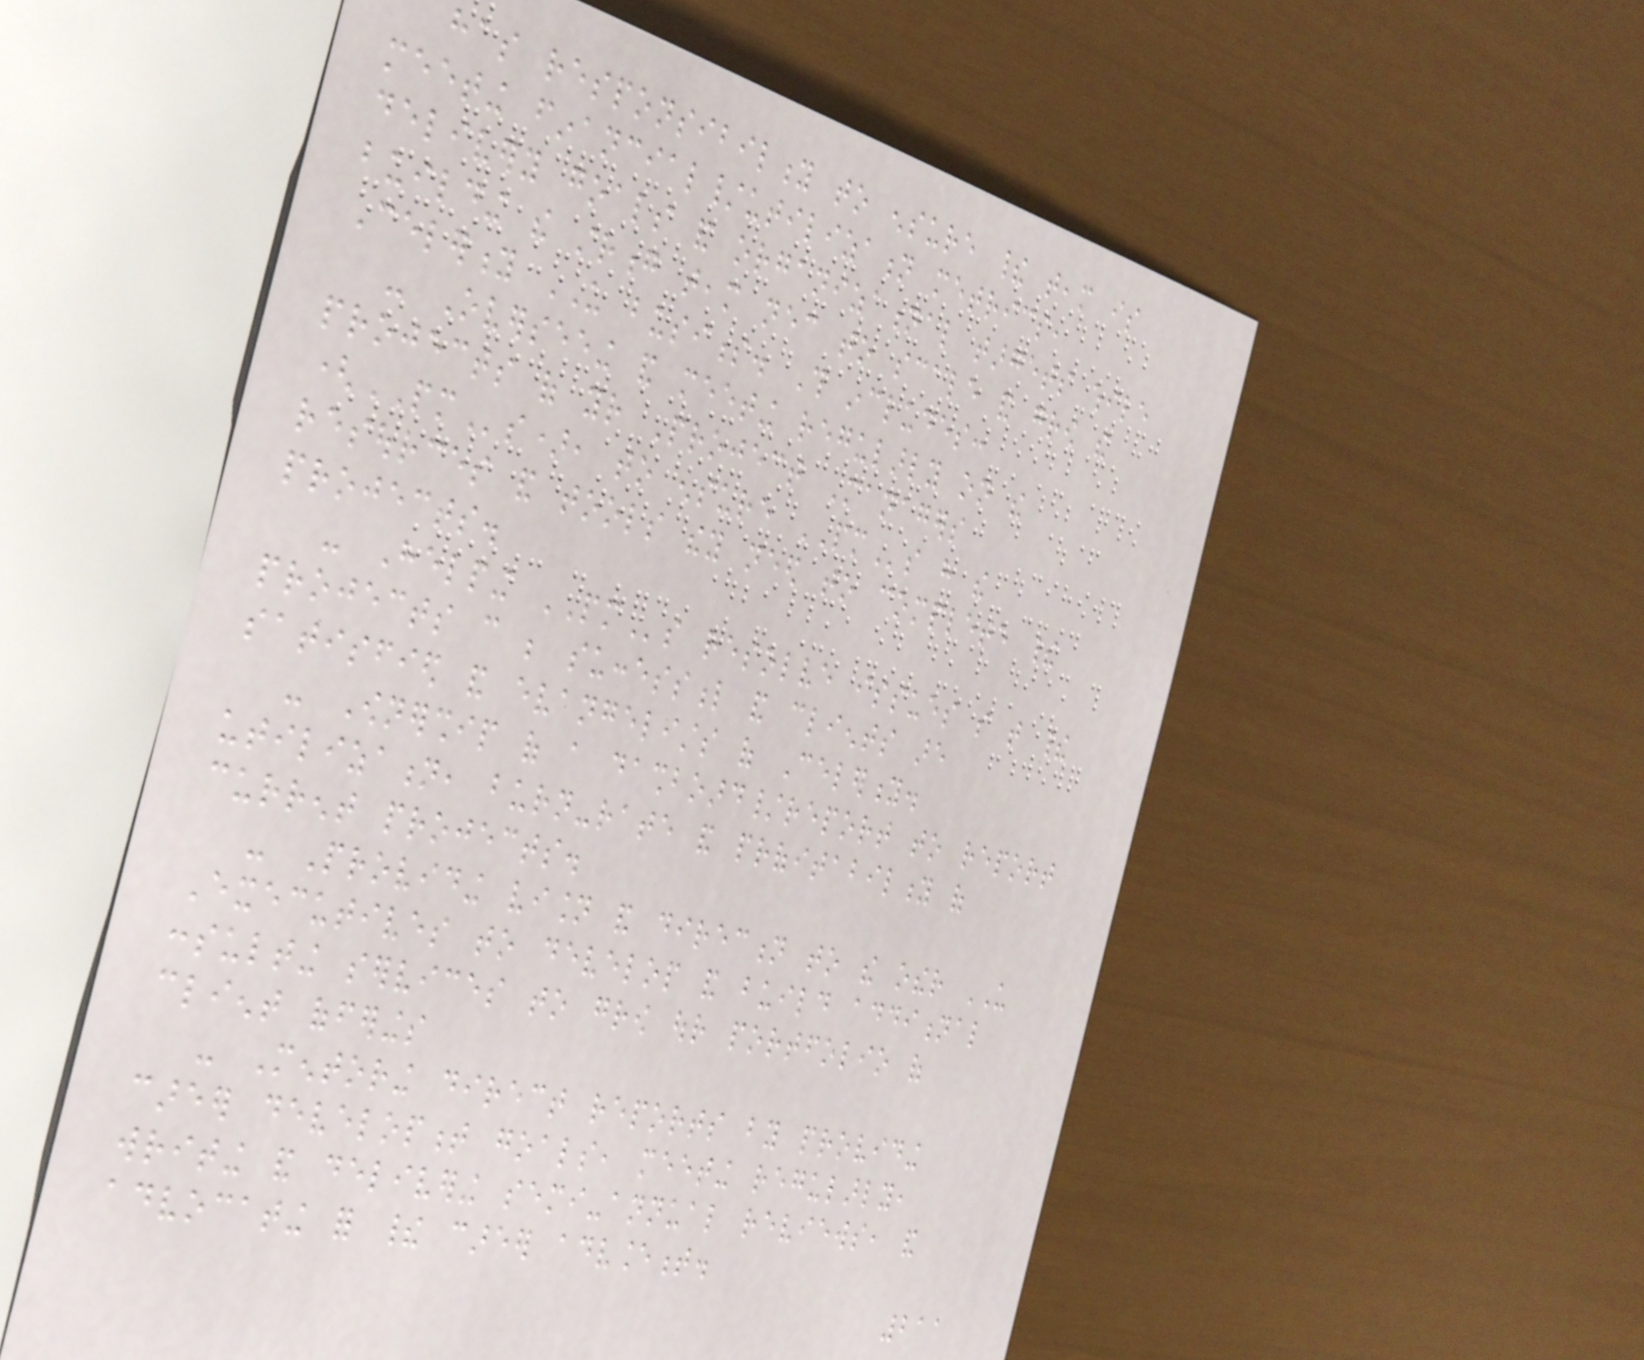has responsibility to ensure their team is
meeting financial/utilization metrics,
delivery goals and organizational targets while
building the strong team necessary to scale and grow the
Celerity US business. This includes:
- Overseeing and meeting regularly on the
projects of your Project Managers
(PMs), to ensure PMs have the
resources and tools they need to complete their
projects.
- Helping PMs resolve issues so that their
projects can be successful and clients are
satisfied and evangelists of Celerity.
- Ownership of a dashboard/report to report
utilization, burn-rate and profitability of
current projects.
- Providing vision and direction to the other US
Executives to develop and build additional
consulting services to grow our portfolio of
client offerings
- Mentoring direct reports by providing
career development goals, meeting regularly,
writing and delivering semi-annual reviews, and
advocating for their career advancement.
211
